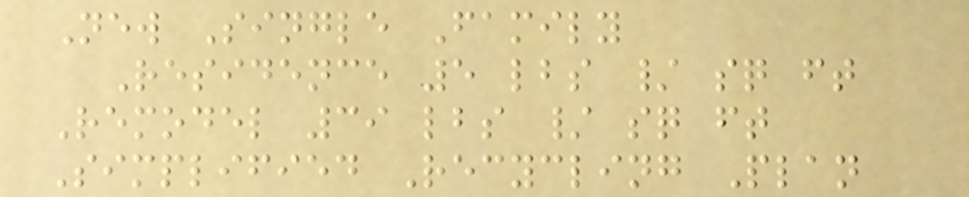New Single Family
Residence 5 lbs / sq ft
Remodel 39 lbs / sq ft
Simplified Recycling Plan
